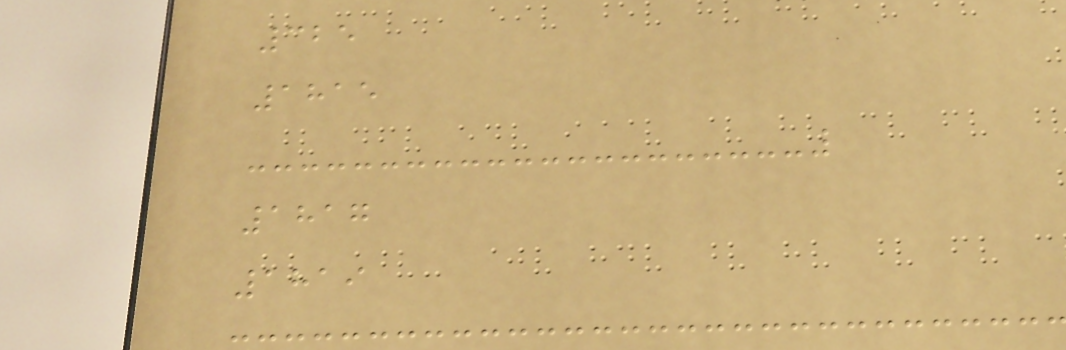325
1815
1817
1819
